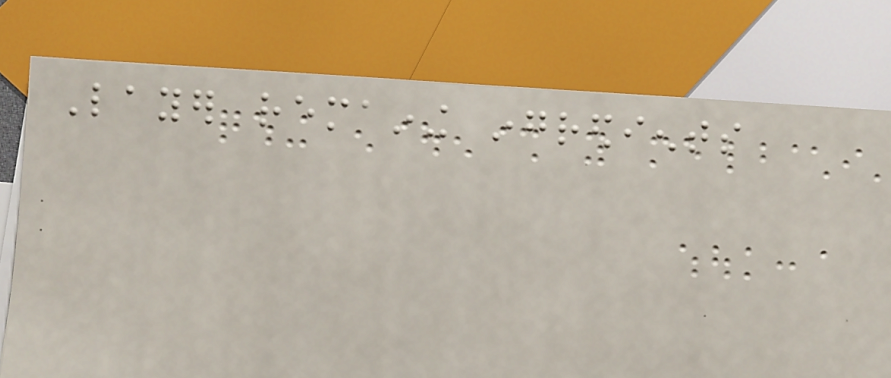Layer remaining ingredients
